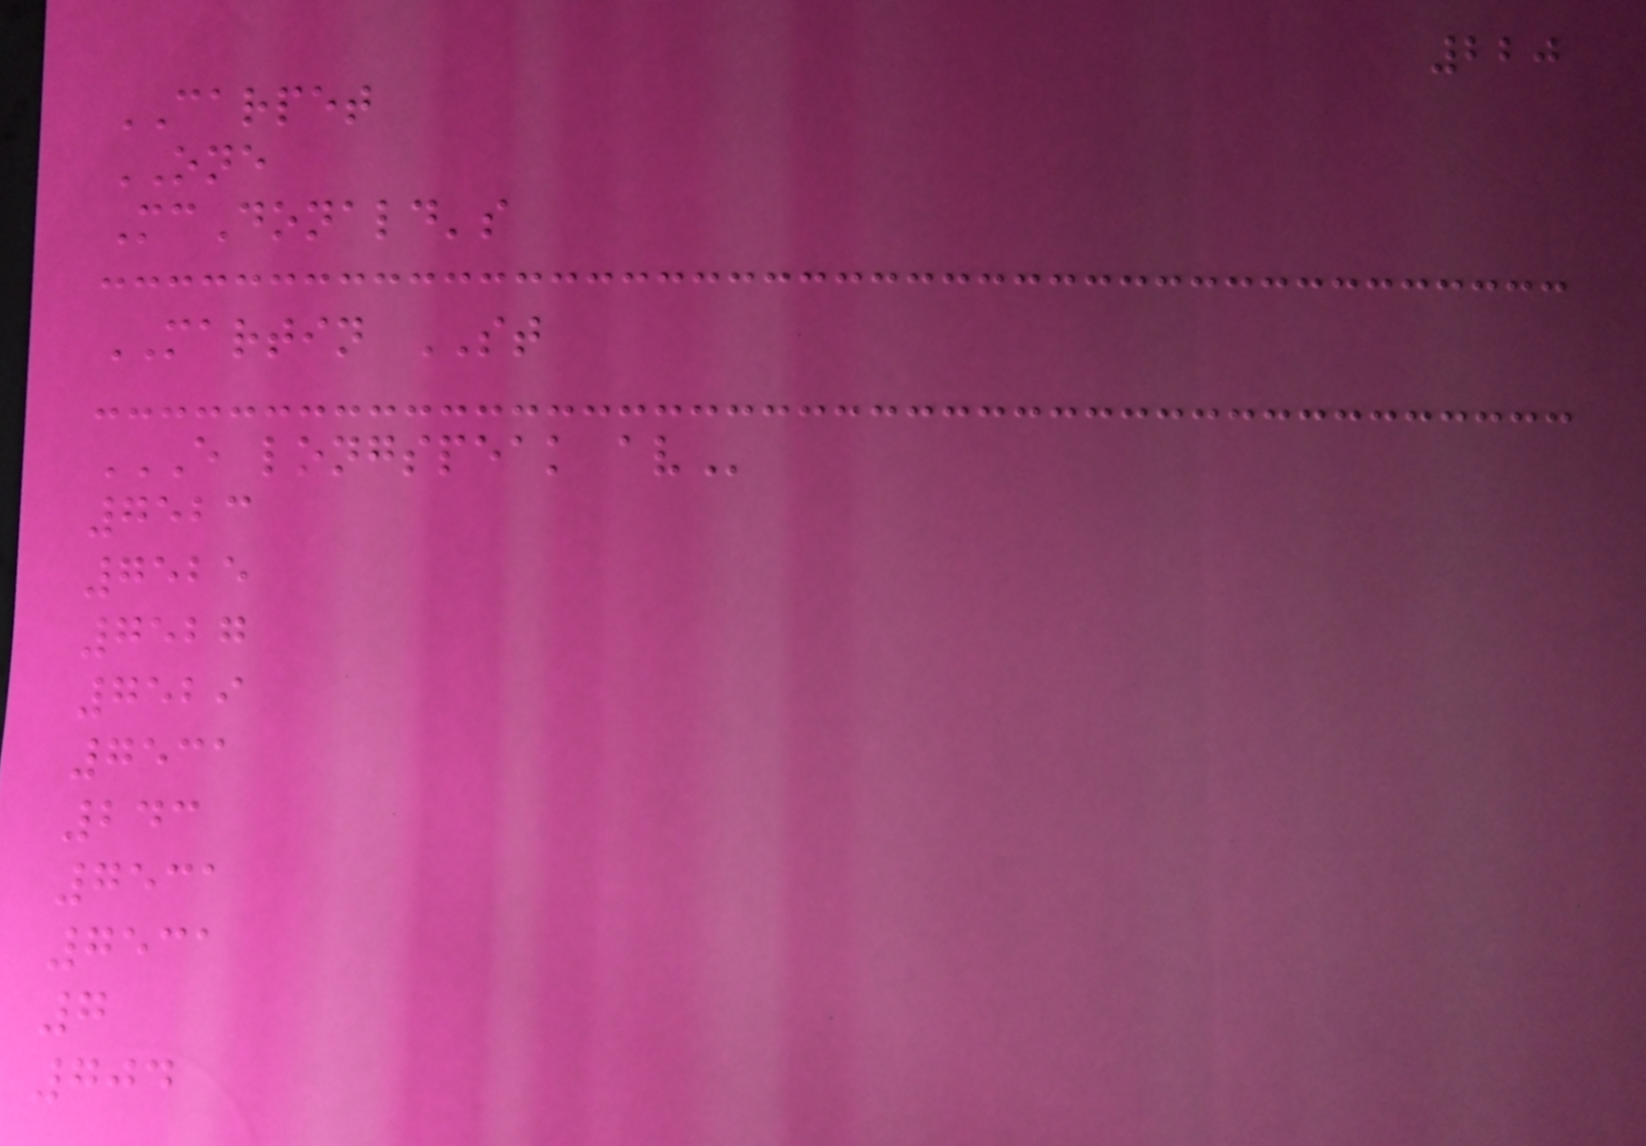220
CARPET
ONE
McDonald's
MARTIN ST
E LONGSPEAK AV
7523
7525
7527
7529
7531
243
7531
7531
7
704
